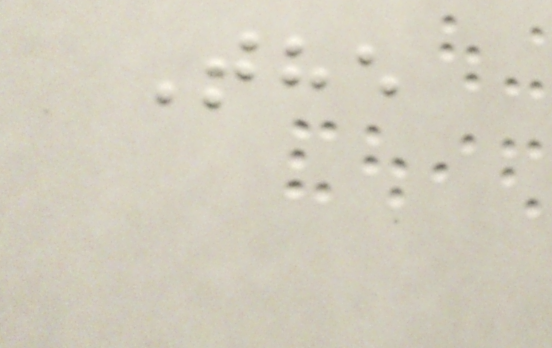The
